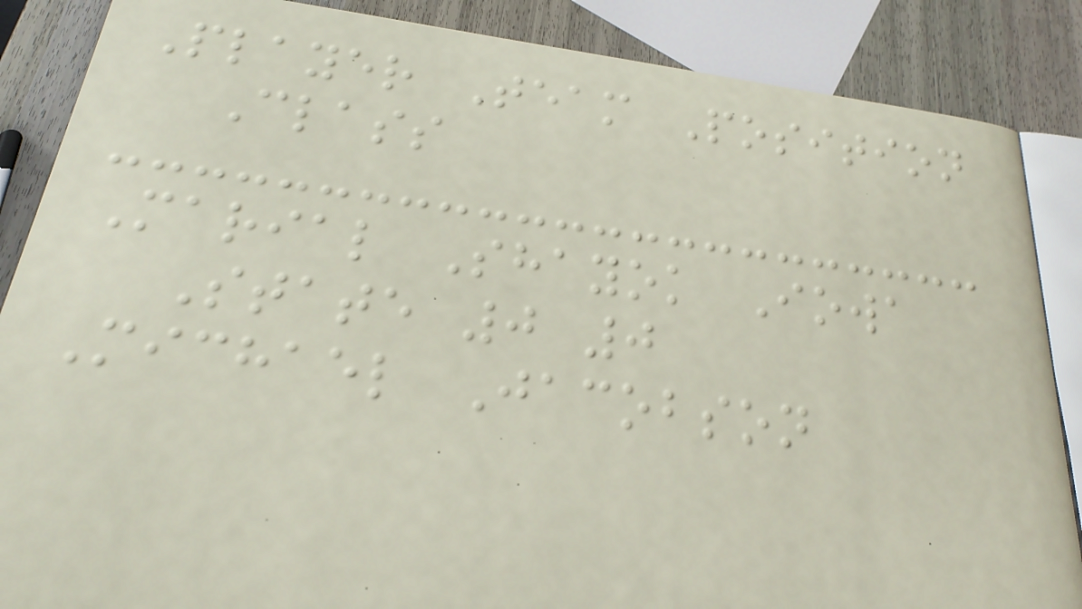Player Team Position
Class
Marial Shayok Iowa
State 0 0
Michael Jacobson
